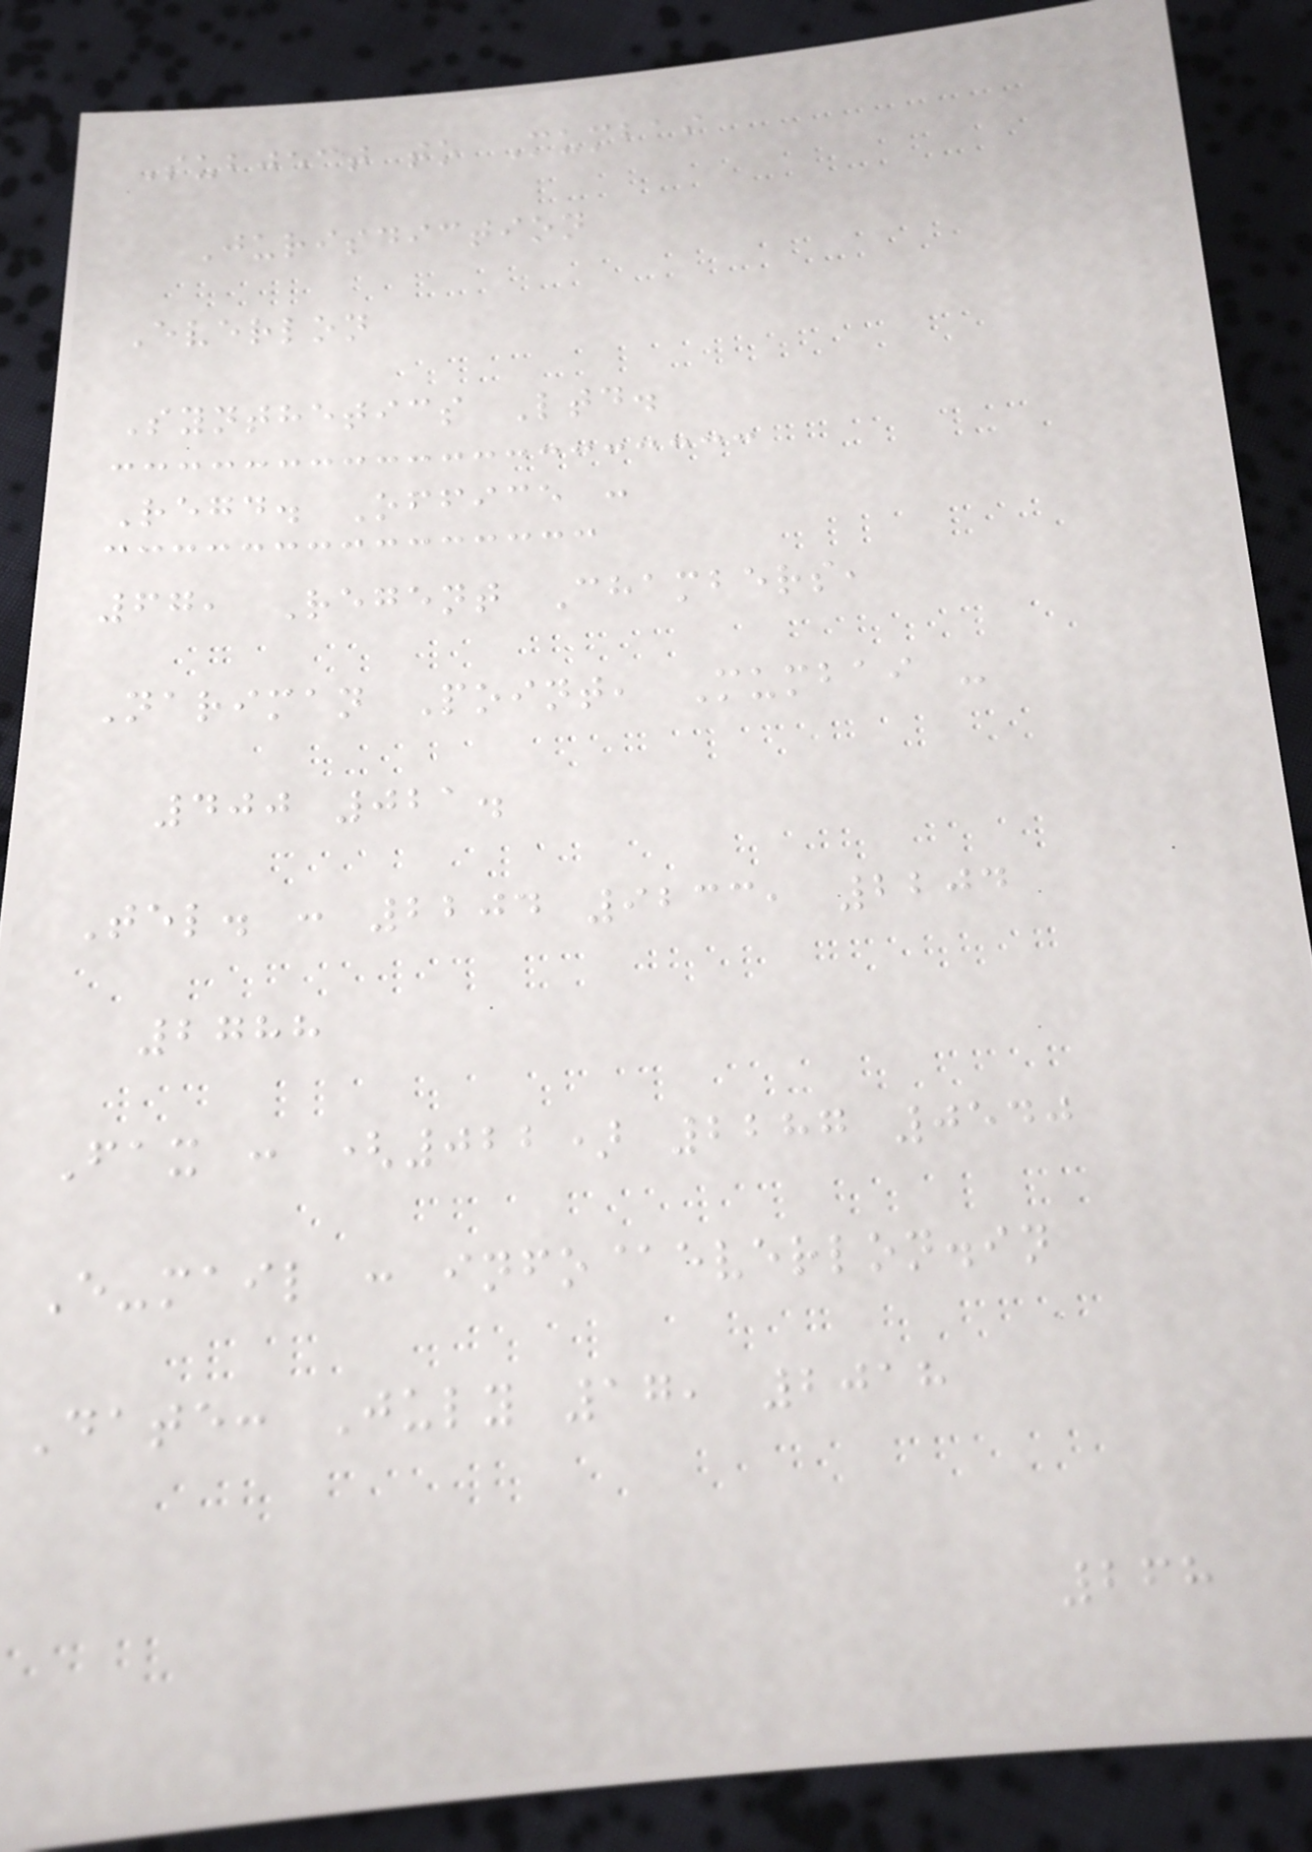Subject to Mumbai
Jurisdiction
Everlon
Synthetics Ltd.
Regd. Office :
67, Regent Chambers,
Nariman Point, Mumbai -
400 021.
Tel. : 2204 9233, 2204
2788
Fax : (022) 2287 0540
E-mail : info@everlon.in
Date: July 17, 2018
268
